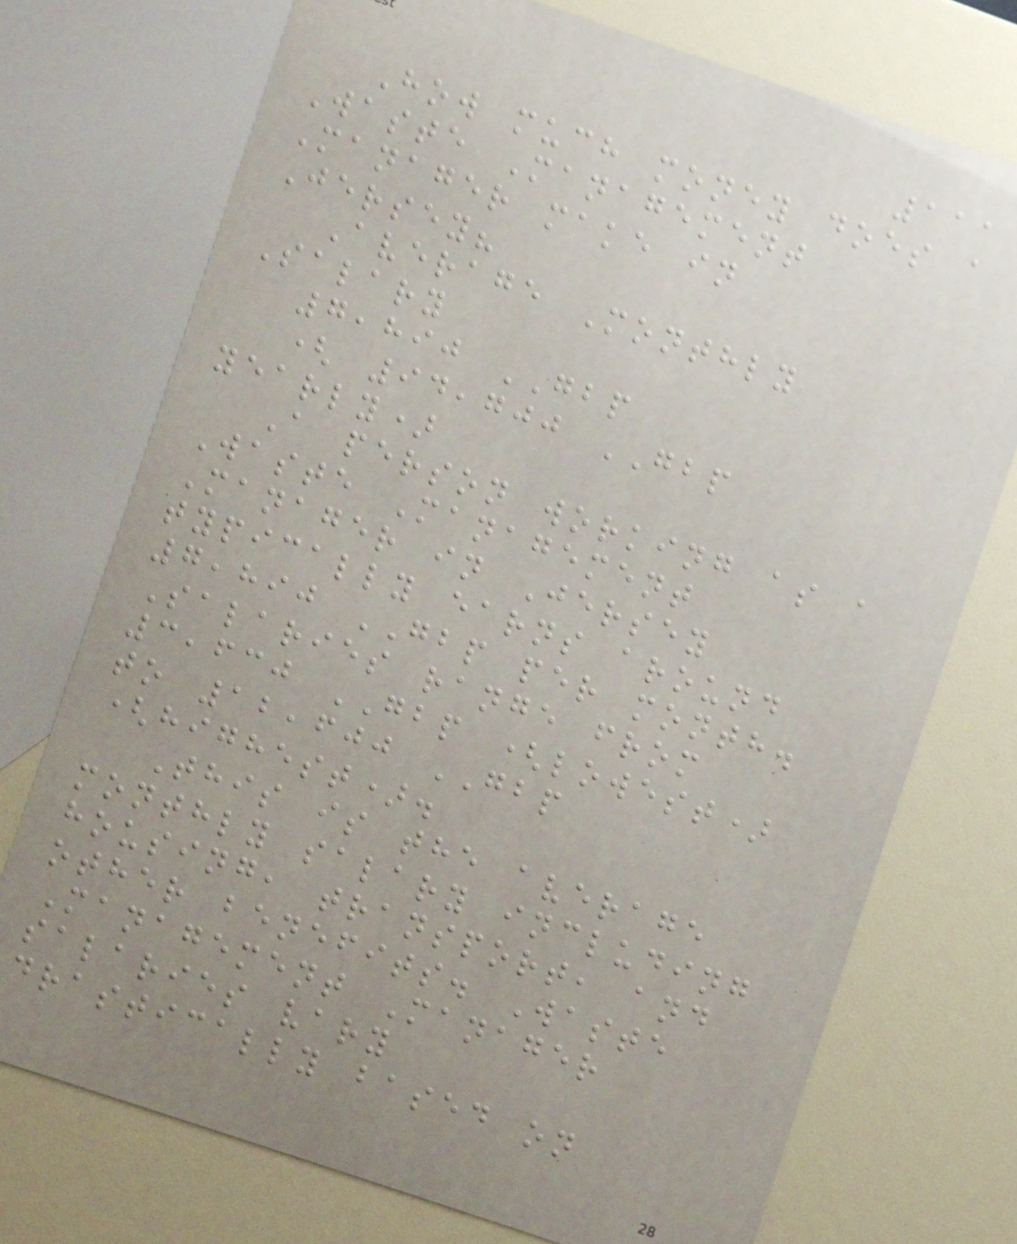111
How much money does a
Waste Management
Manager make in
Jersey?
Average Monthly
Salary
7,890 GBP
( 94,700 GBP
yearly)
A person working as a
Waste Management
Manager in Jersey
typically earns around
7,890 GBP per month.
Salaries range from
3,630 GBP (lowest)
to 12,600 GBP
(highest).
This is the average
monthly salary including
housing, transport, and
other benefits. Waste
Management Manager
salaries vary
drastically based on
